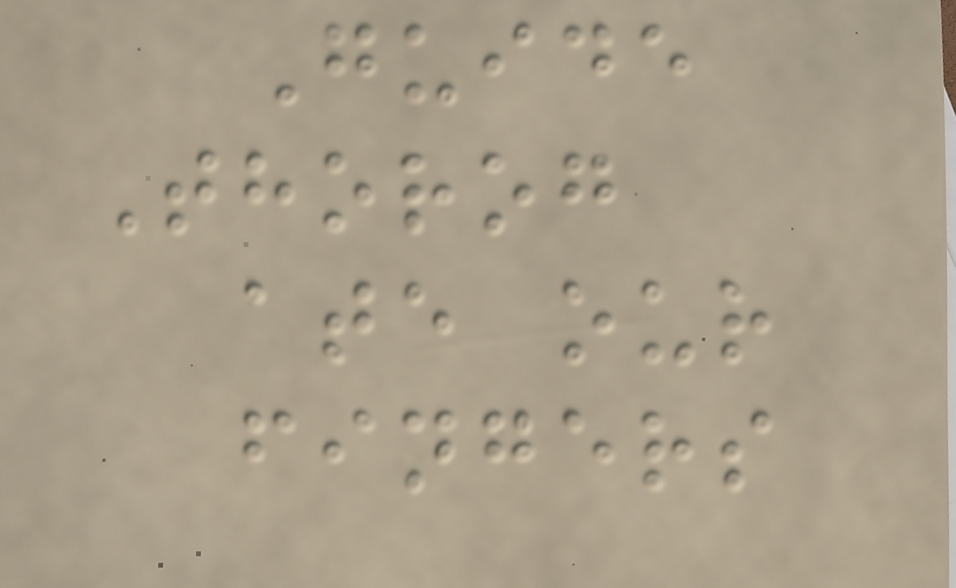Guide
Thorog
ate our
fingers
